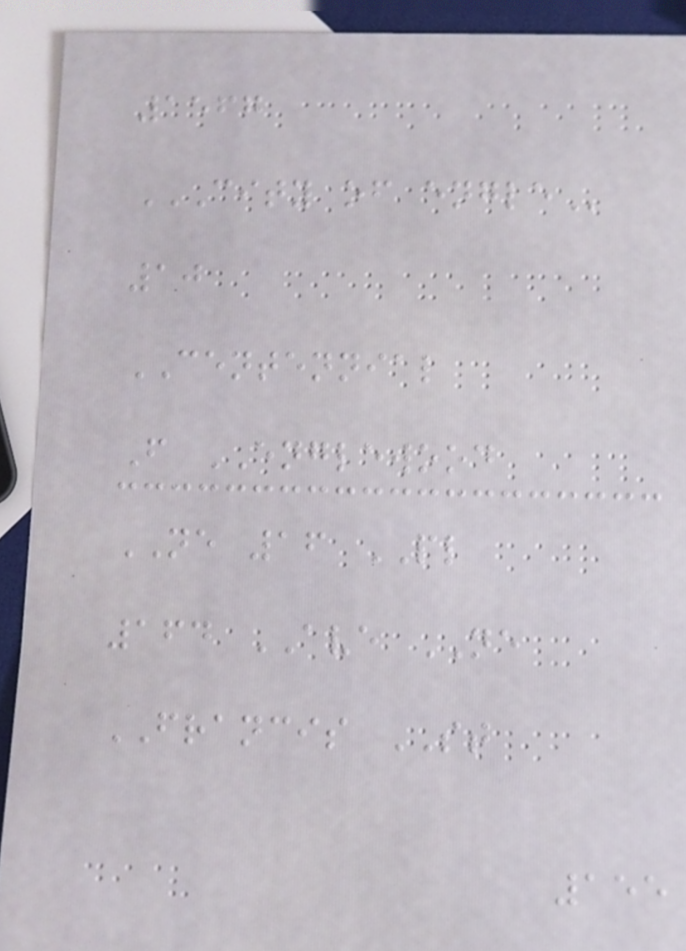1567
CITY OF ENGLE
10
CENTENNIAL
F ENGLEWOOD
NE 16 PL
164 AVE NE
FRANCIS ST
155
